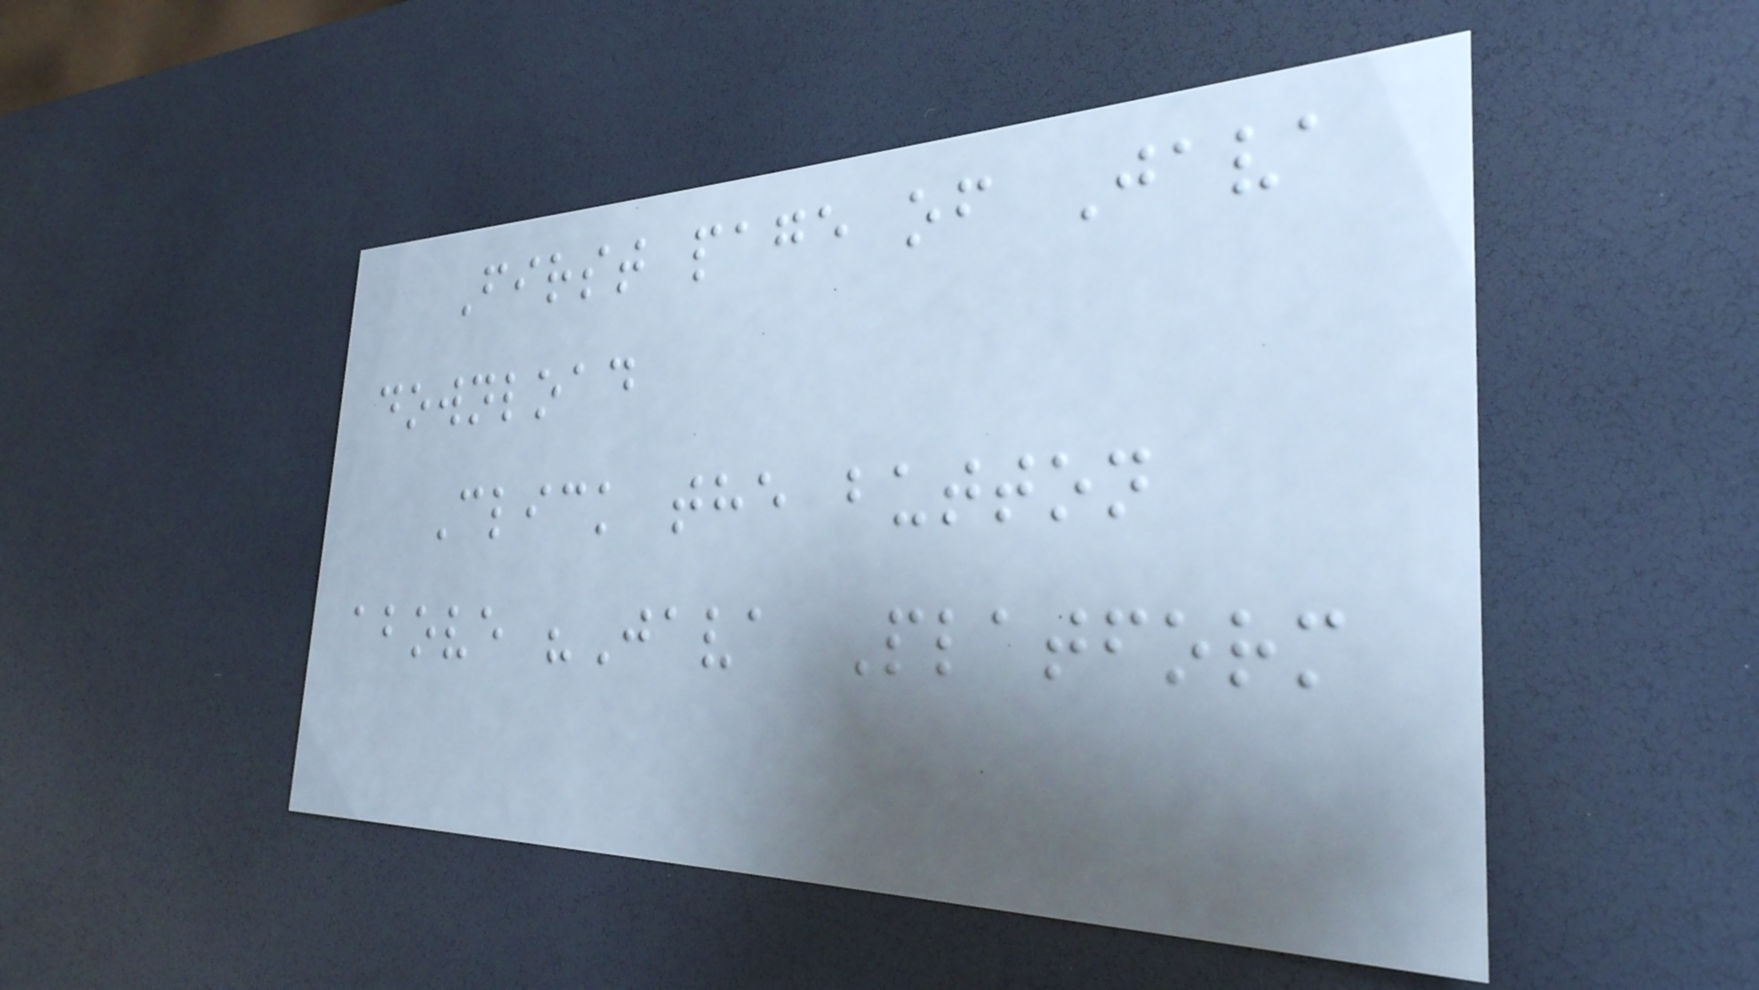First page of Java
download
Click the button
above "Java Platform
